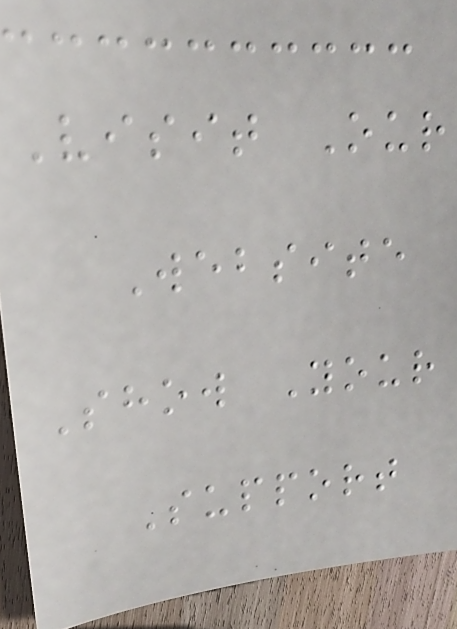Visit Our
Website
Show Your
Support
